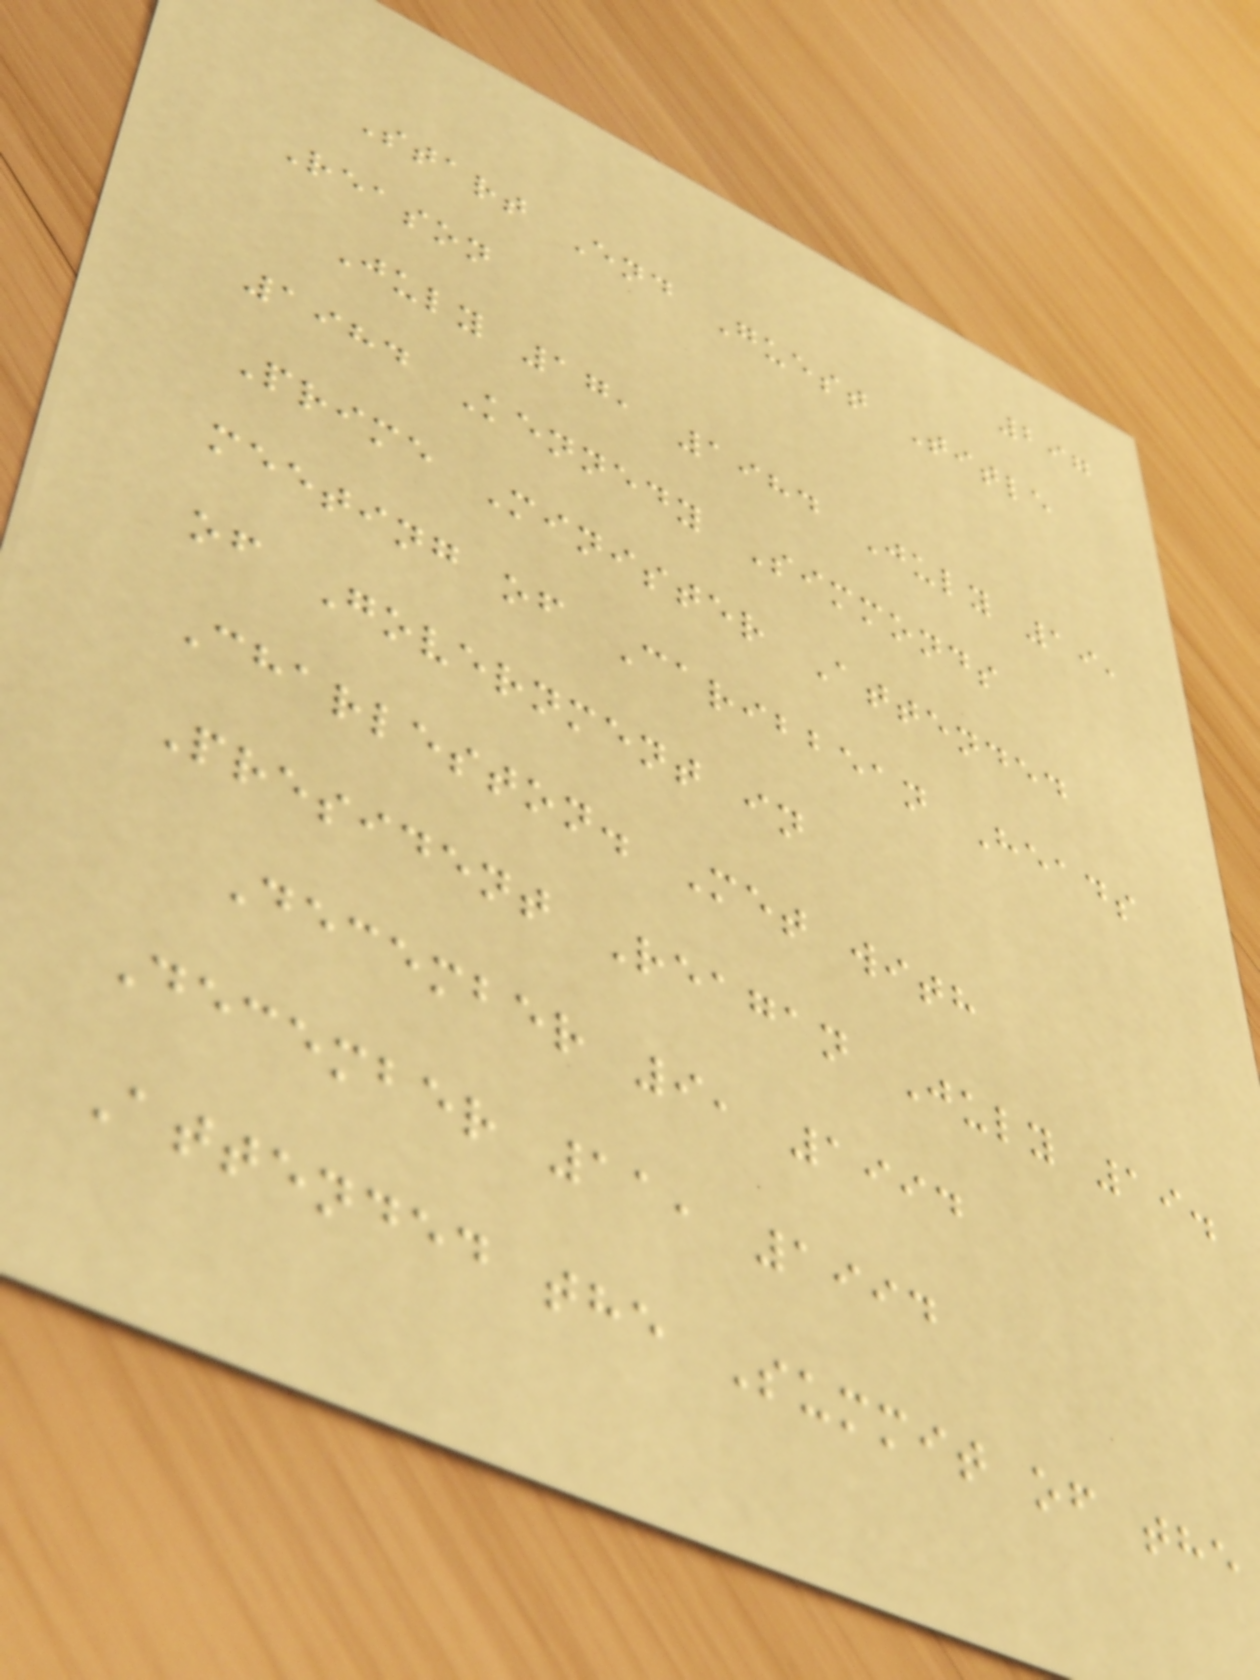297
Start End Guest Title
Reason
July 17, 1984 July 19,
1984 Kennedy Simmonds
Prime Minister Attended
meeting of Caribbean Heads
of Government in
Charleston. Met with
President Reagan July 19.
December 9, 1994
December 11, 1994
Attended the Summit of the
